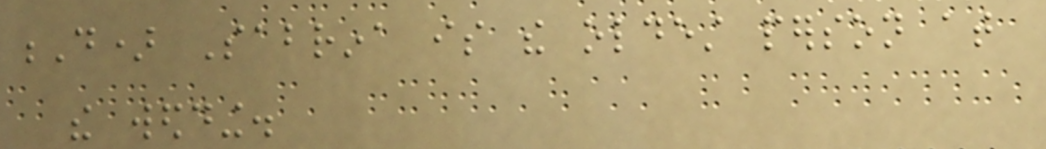D) Sabrina is the oldest person at
the wedding.
